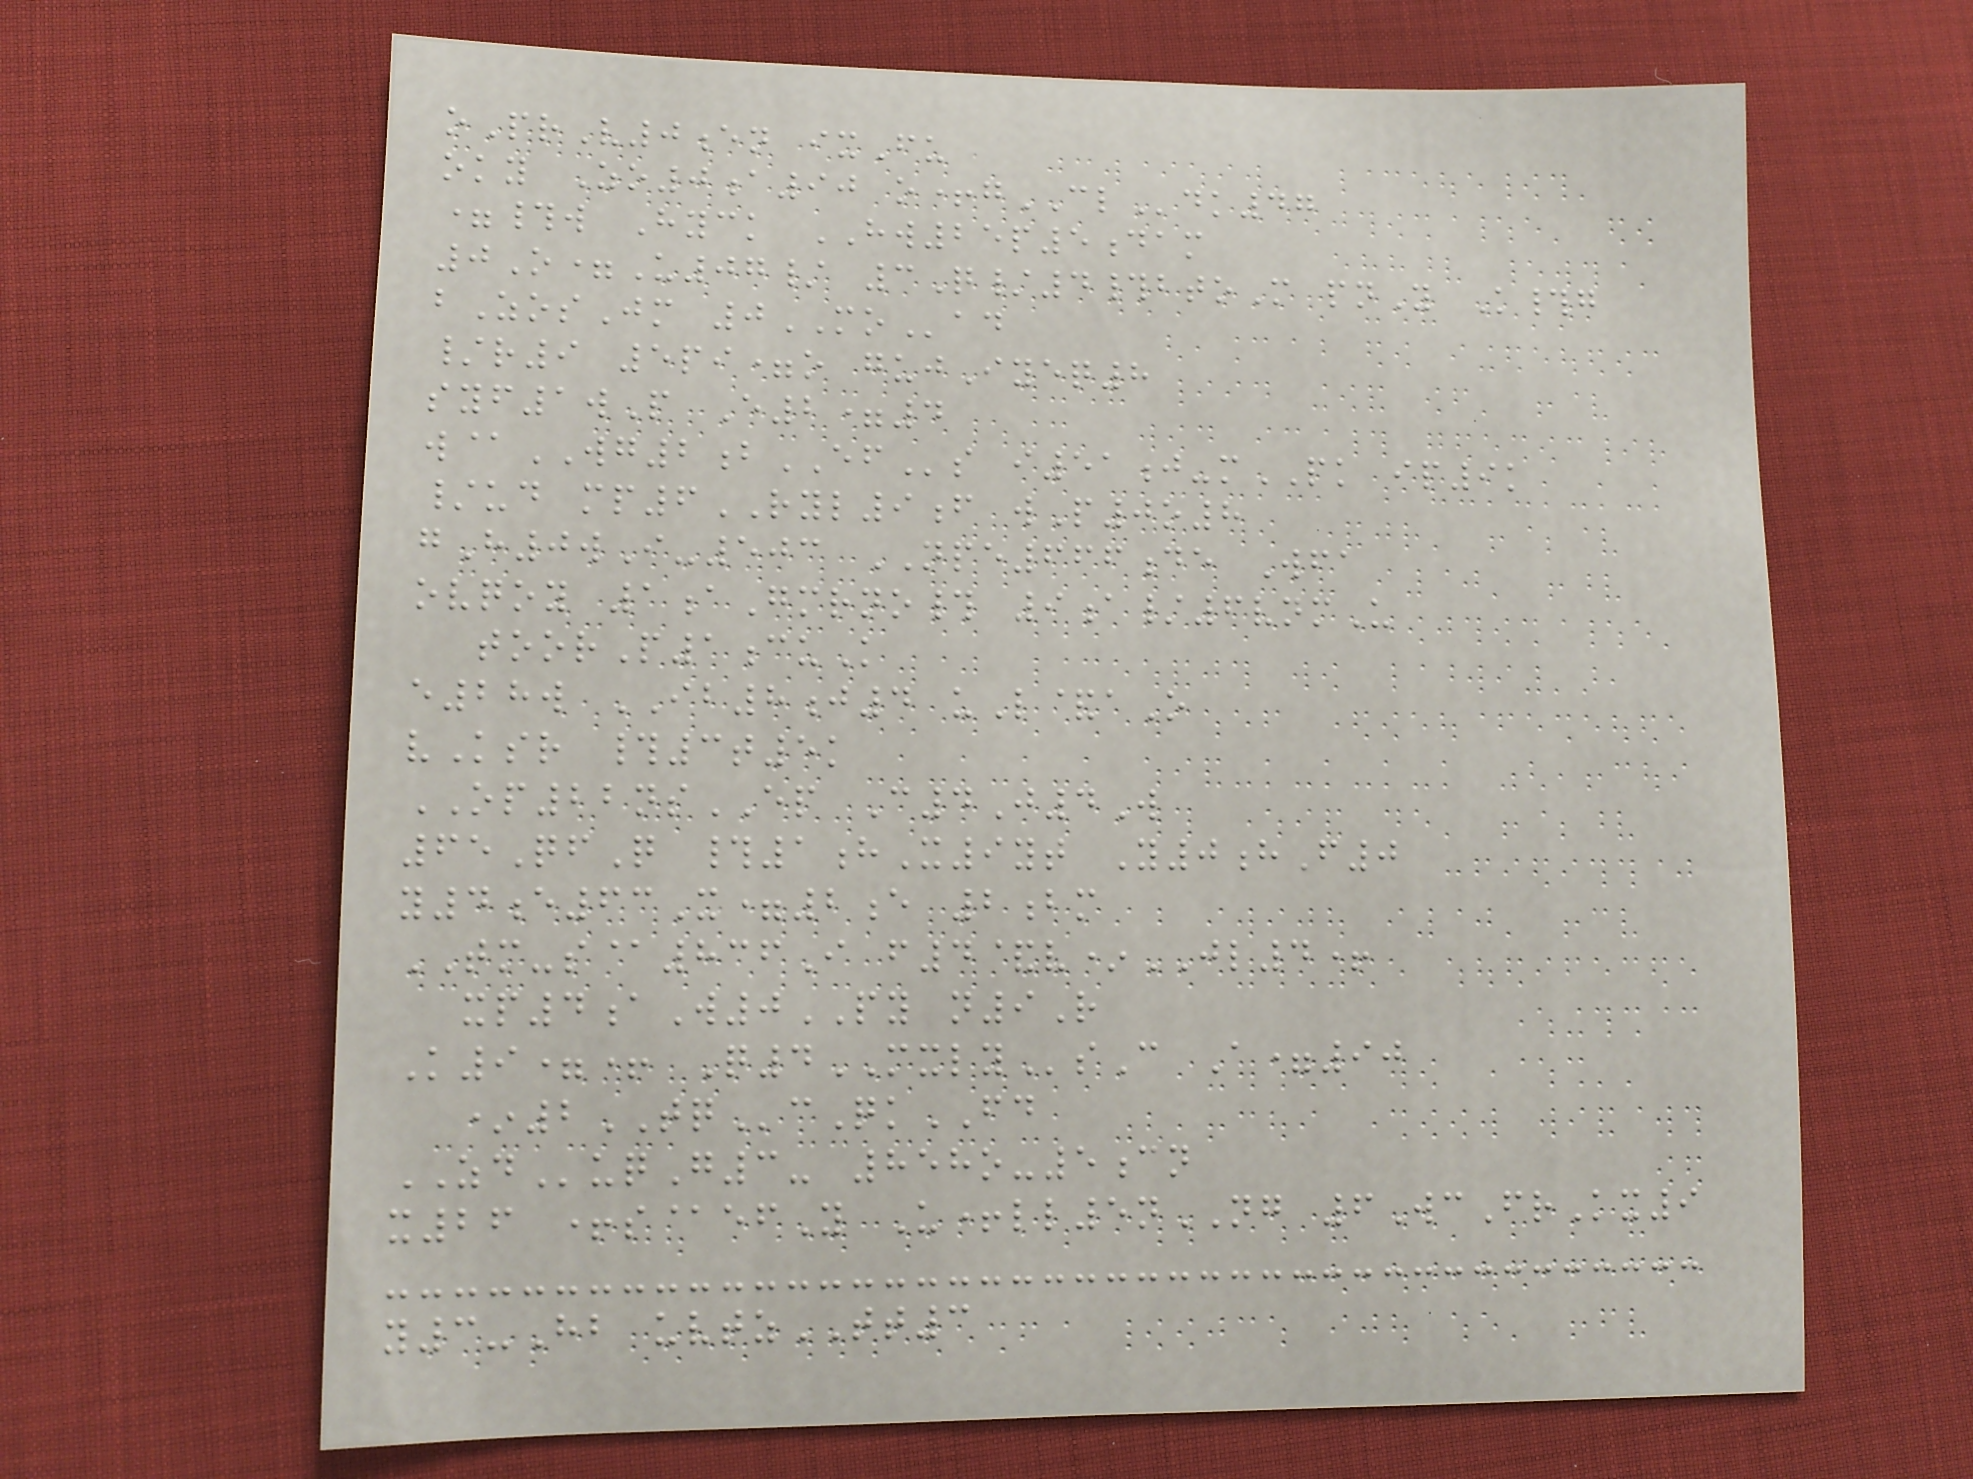oPrV0en ixFu
oky Zo0a90 o+gCLdk47
=#w Hyck HW25p5dam
0O=U07/ 3Q/4#btoM pnY K#g
bZosJm 0MOad
/r9 5pi=o gujIyeq8
syf1wP E2=4
w@WG2bEFs i51j-mPK ip9k
/ud mp6RYL9f wP0o8
gH0wI-503 NPE666de Wfa
ovqoy 1aGmrno# 9a/6vnmU
toorP1cuK
e28w IB8j4 uL&aO
vKsr #3t5k
OP22nsEP C4J4W
65QfQ #1hX9yt Y0hF0
y4e63X=2e 2bm
TM-s@836I f4&v*JL4+
xp4aW0PY n9R
K9=+ Q4MXLYsC A=90
*2TQcQkFD
ZDuqG3- 858o-5cn
x26 +s@efY U+ll5nNG 6WcFrKx9
y3-Hb uvtzTT3
